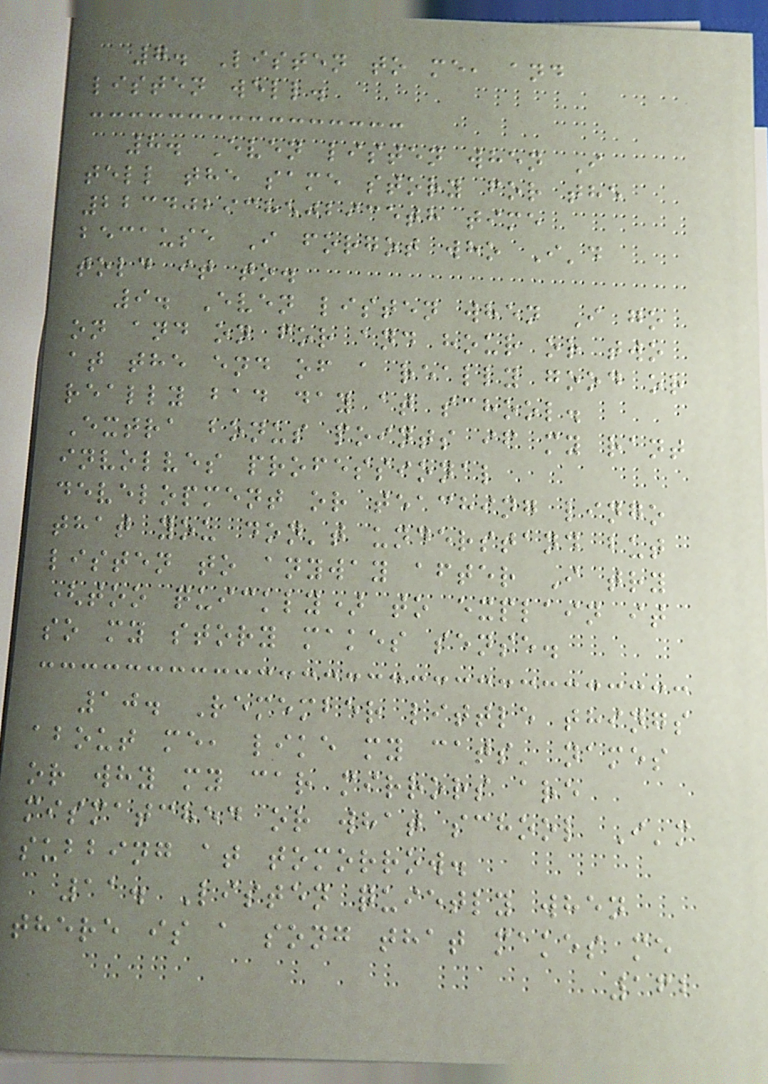7. Listen to me, and
listen well.
8. Even listen when I
tell the same story for the
223402938502935th time
because I forgot who I'd
told it to.
9. Even listen when I go
on and on for and hour or two
at the end of a really good or
really bad day at school.
Extra bonus points if my rant
involves professional
development or teaching lingo
that you don't understand but
listen to anyway after I try
(too quickly) to explain it
so my story makes sense.
10. Remember little things
about me, like my cats' names
or why my car mirrors are
mismatched or what school I'm
subbing at tomorrow.
11. Listen quietly when
there is a song that makes me
162
